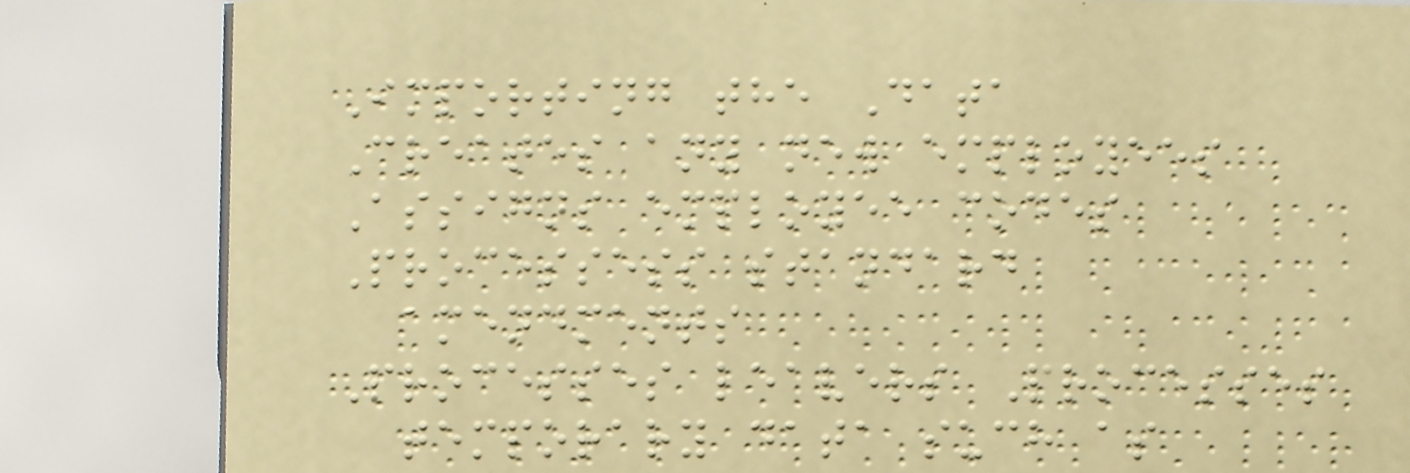Importing the Data
Creates any new employees
Assigns employee codes
Processess standard
amendments
Processes leavers Processes
temporary data such as
